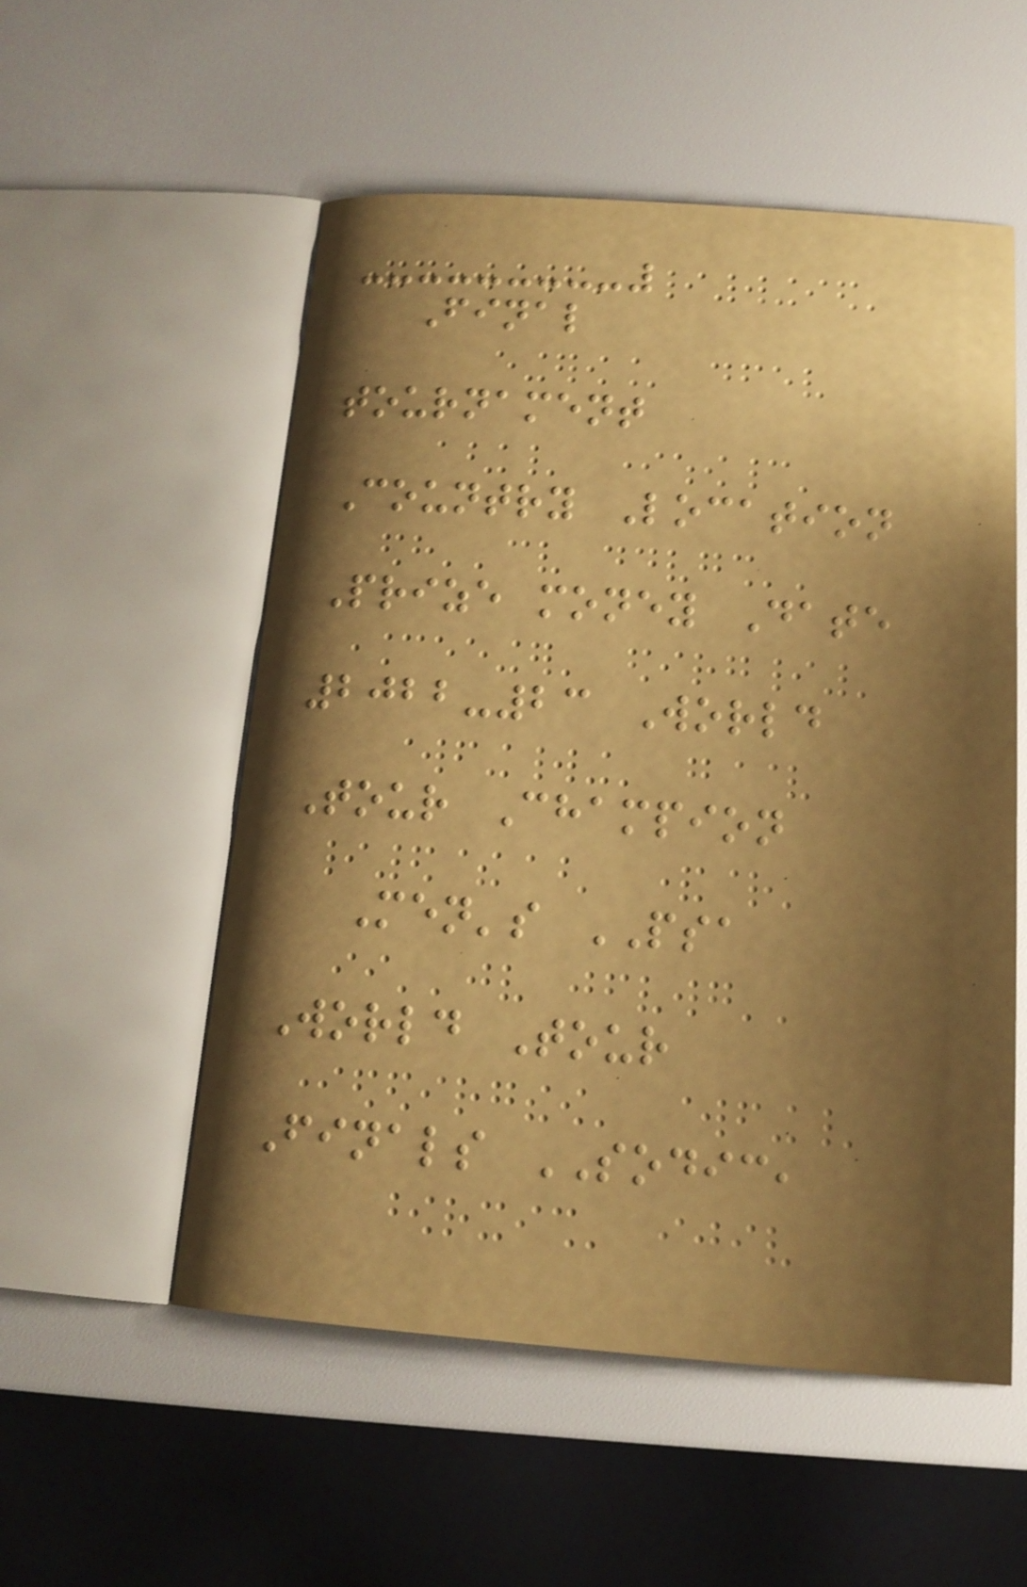Final
tournament
Country Location
Prize money Date
2022-23 World
Tour Champion
Men's PSA
World Tour
Finals SODIC,
